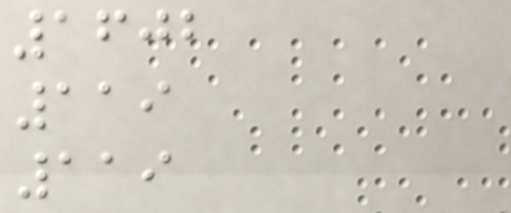1602
119
119
